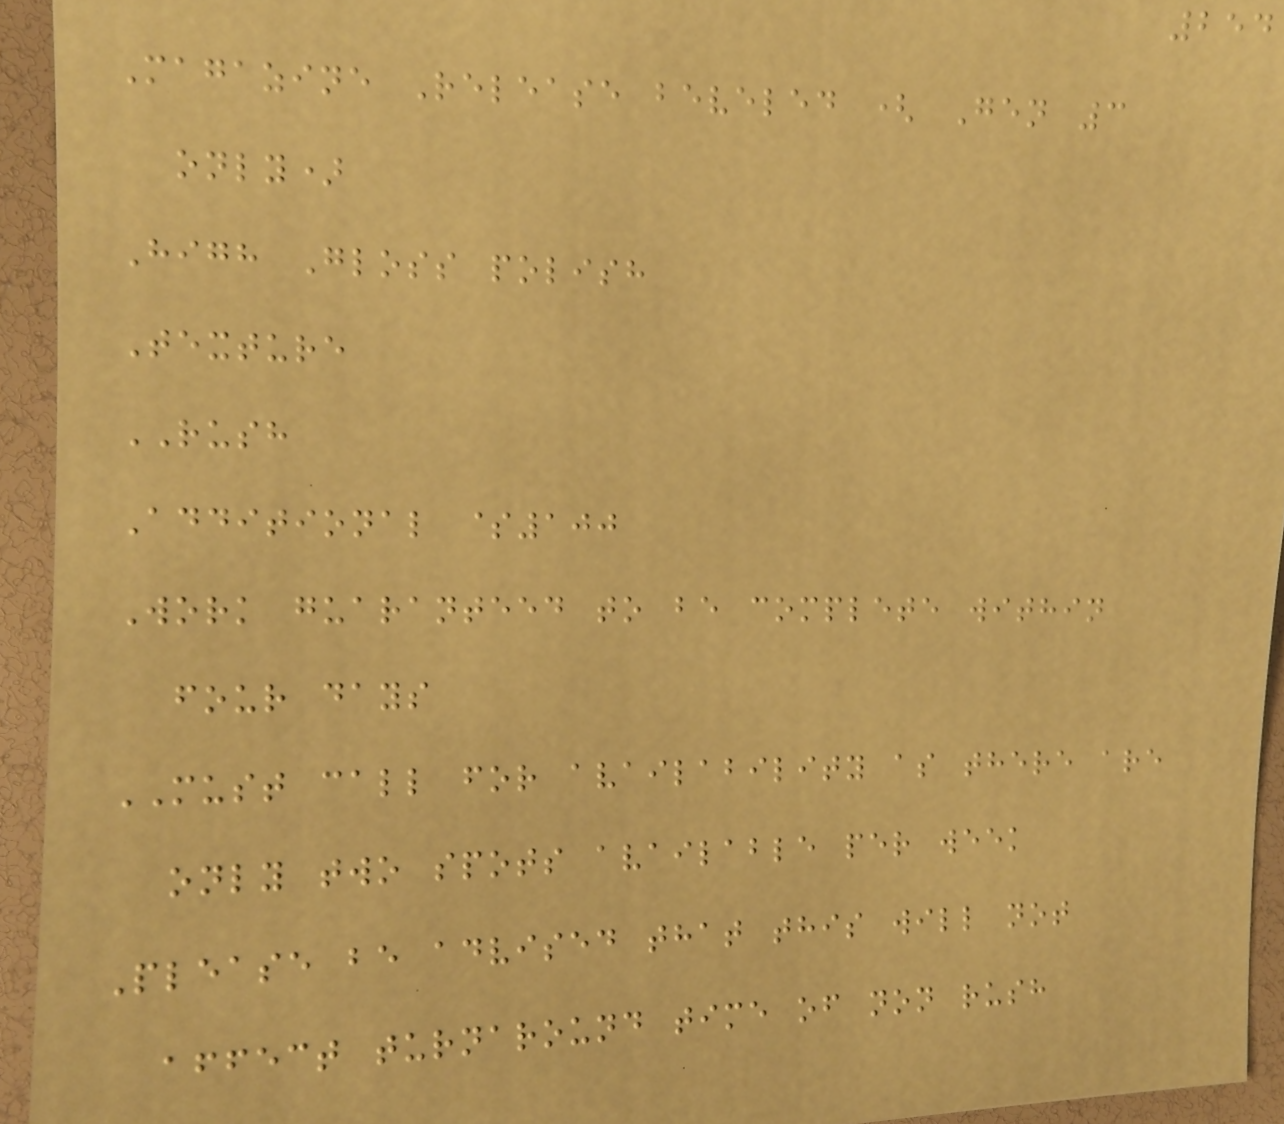254
Magazine Release beveled ( Gen 3
only)
High Gloss polish
Texture
RUSH
Additional $100
Work guaranteed to be complete within
four days
MUST call for availability as there are
only two spots available per week
Please be advised that this will not
affect turnaround time of non rush
